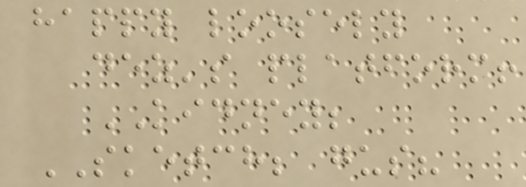happy loosely
dez's platform!
KIDNEY;
SKETCH; gus?
